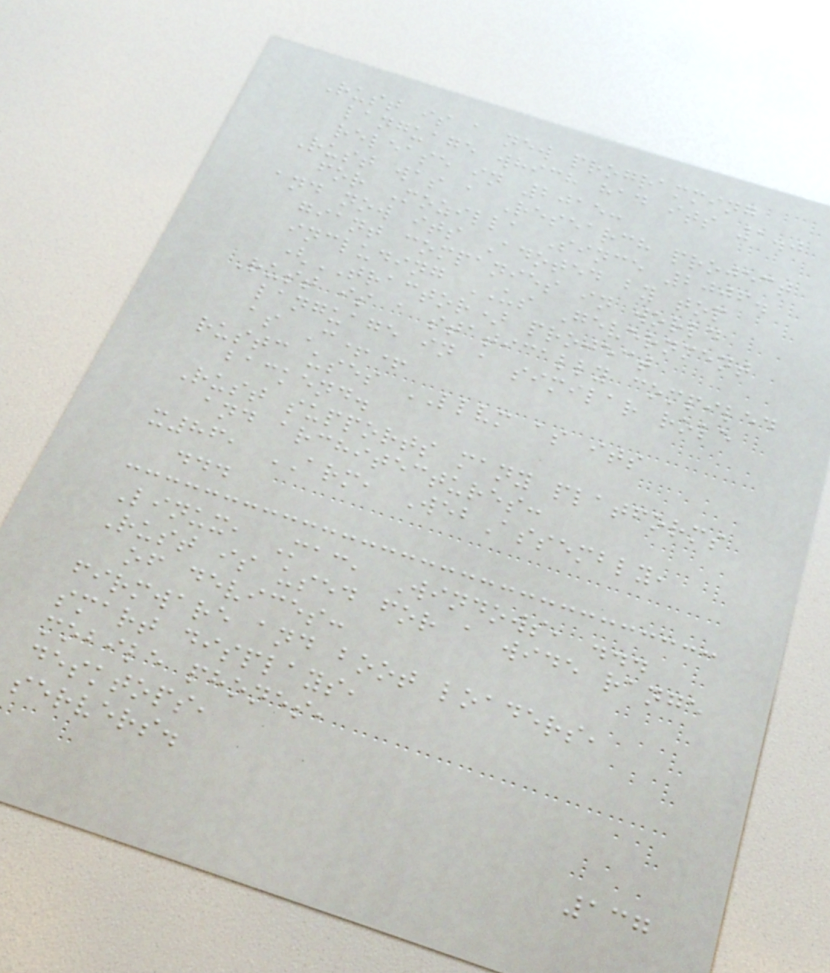Rust is a new programming
language which had its 1.0
release in 2015:
Rust was a Research project
for Mozilla Since 2006.
and now its Adoted by top
giant companies in world
including US Gevernment
(TRACTOR) project
Rust is a statically compiled
language in a similar role
as C++
rustc uses LLVM as its
backend.
Rust supports many platforms
and architectures:
x86, ARM, WebAssembly,
...
Linux, Mac, Windows, ...
Rust is used for a wide range
of devices:
firmware and boot loaders,
smart displays,
mobile phones,
desktops,
servers.
137
